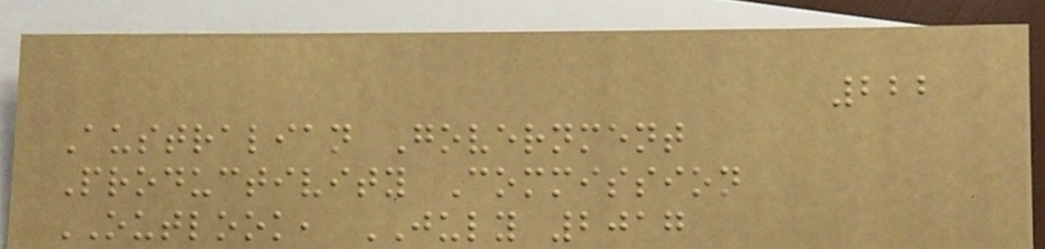222
Australian Government
Productivity Commission
OUTLOOK, JULY 2017
